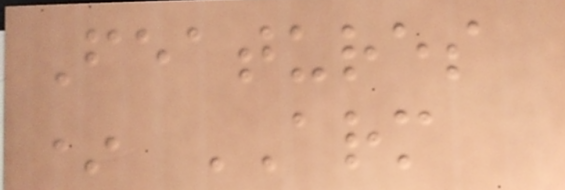Features
* ARM
